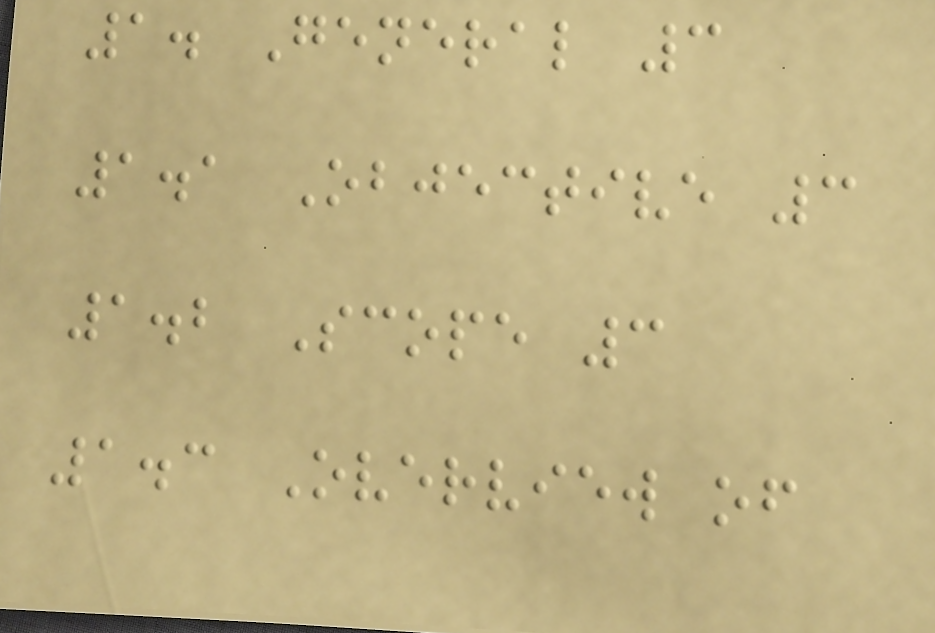1. General 3
1.1 Objective 3
1.2 Scope 3
1.3 Overview of
